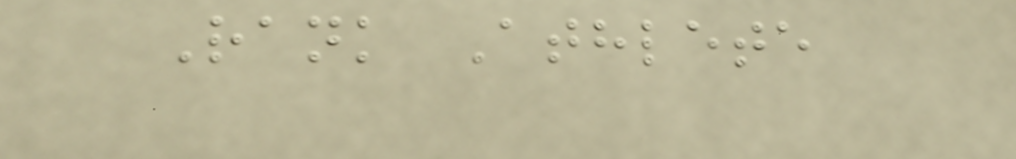Rank Athlete
